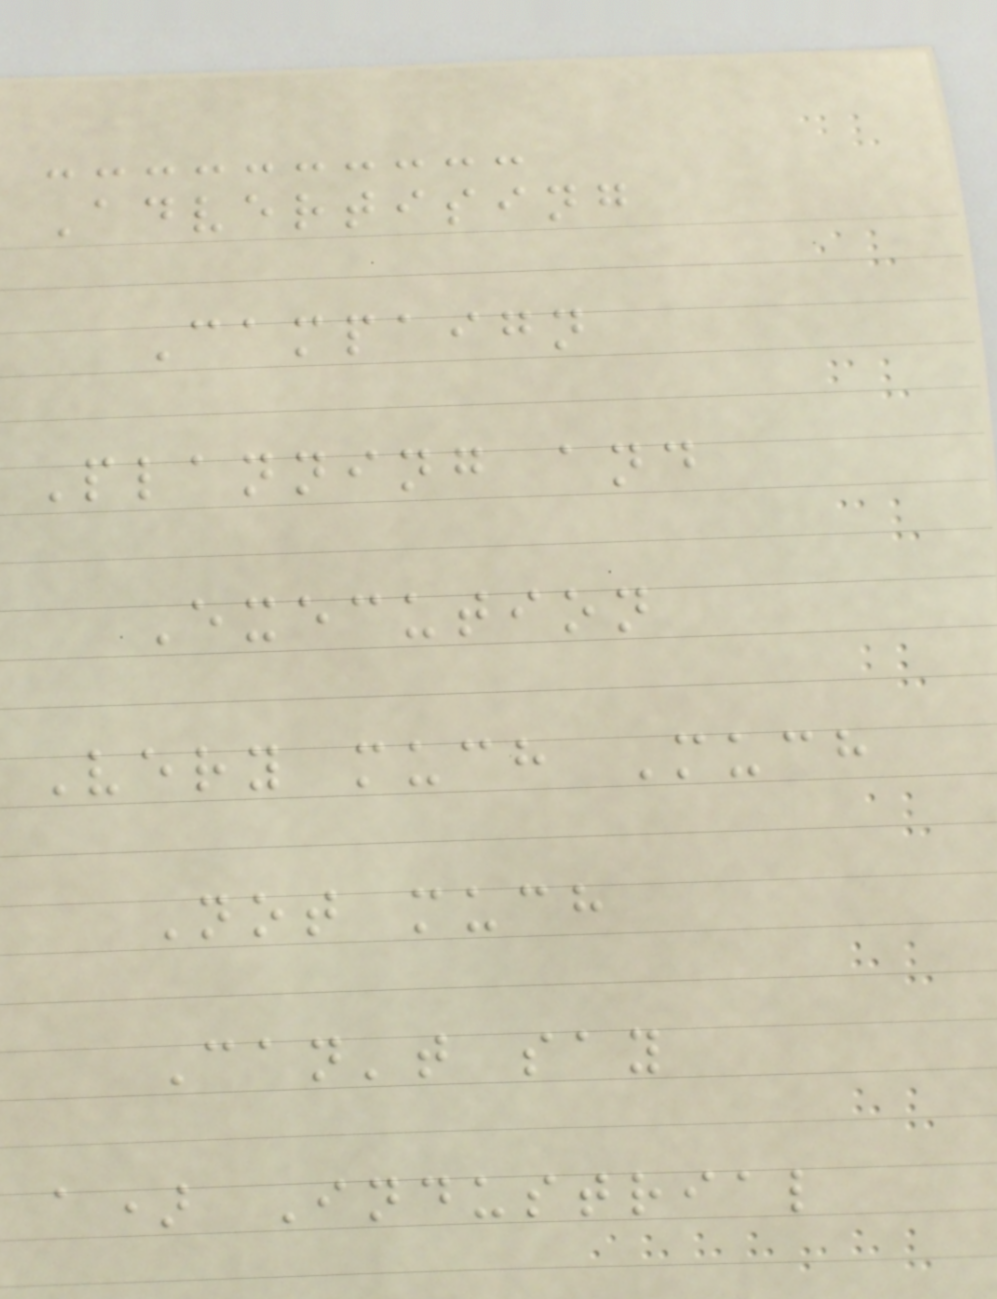Advertising
Campaign
Planning and
Execution
Very much Much
Not much
Can't say
a) Industrial
